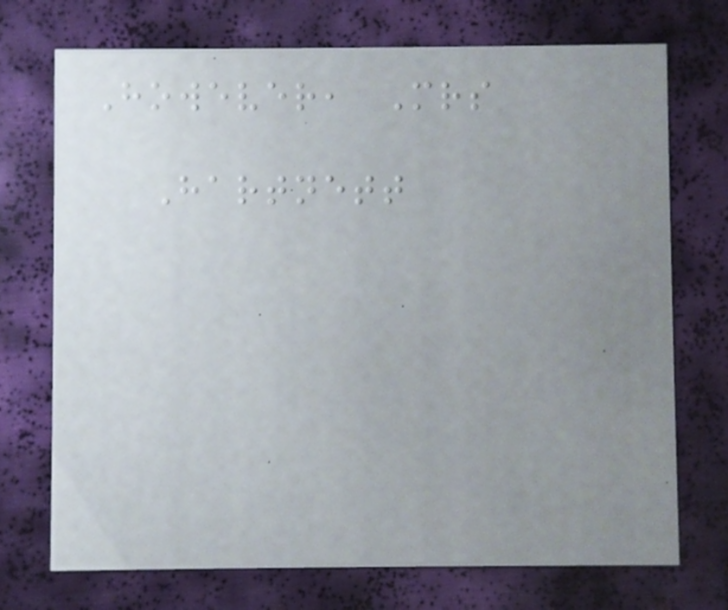However, Mrs
Hartnett
